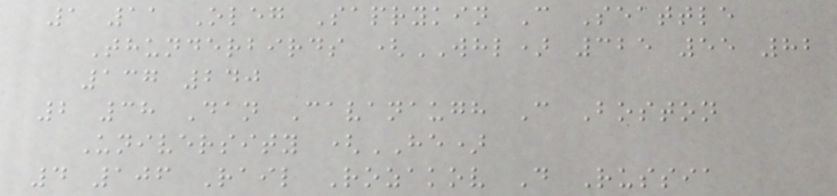1 11 Oleg Saprykin C Seattle
Thunderbirds (WHL) 325 55 82
137 240
2 38 Dan Cavanaugh C Boston
University (HE)
4 106 Rail Rozakov D Russia
